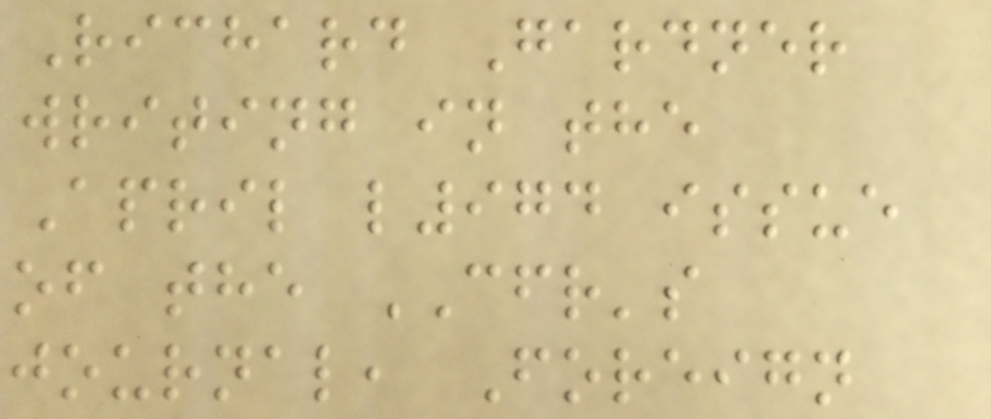Richard Gardner
writing in the
April l974 issue
of the CFR's
journal, Foreign
